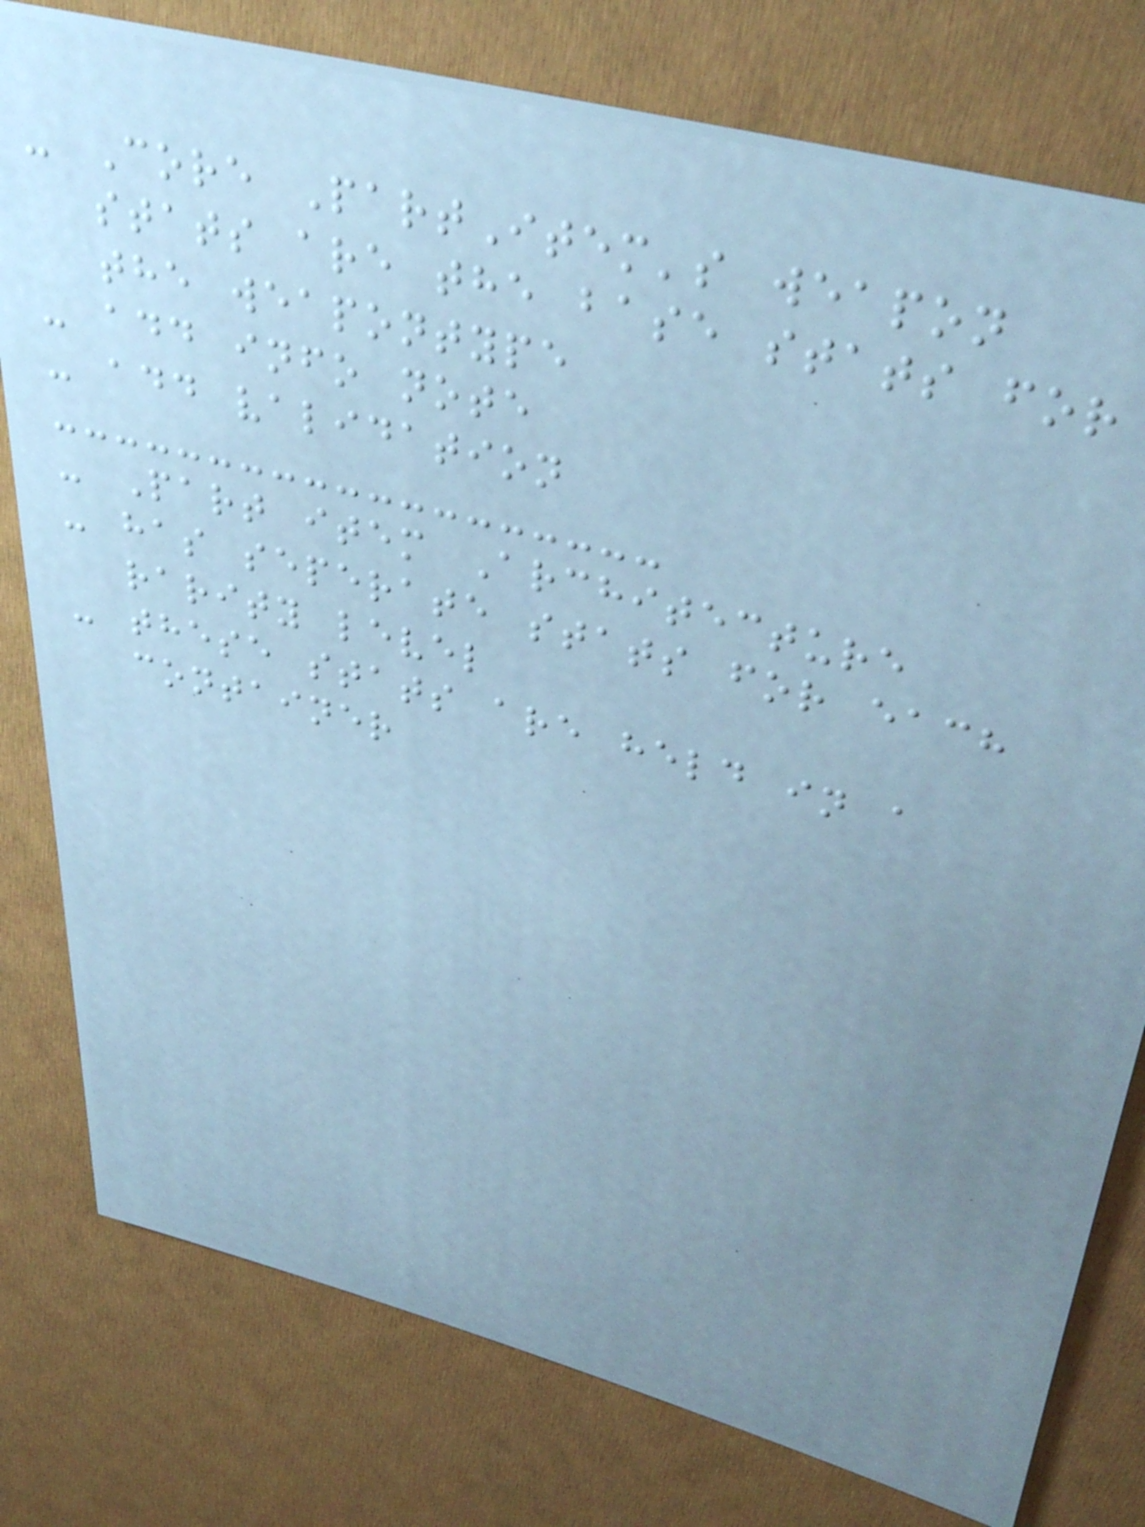- Core PartItem's weapon
stats are the base stats for
the weapontype
- add info note
- add validation
- Part item Architecture
- has seperate stats for each
rarity level
- these stats are held in a
container
